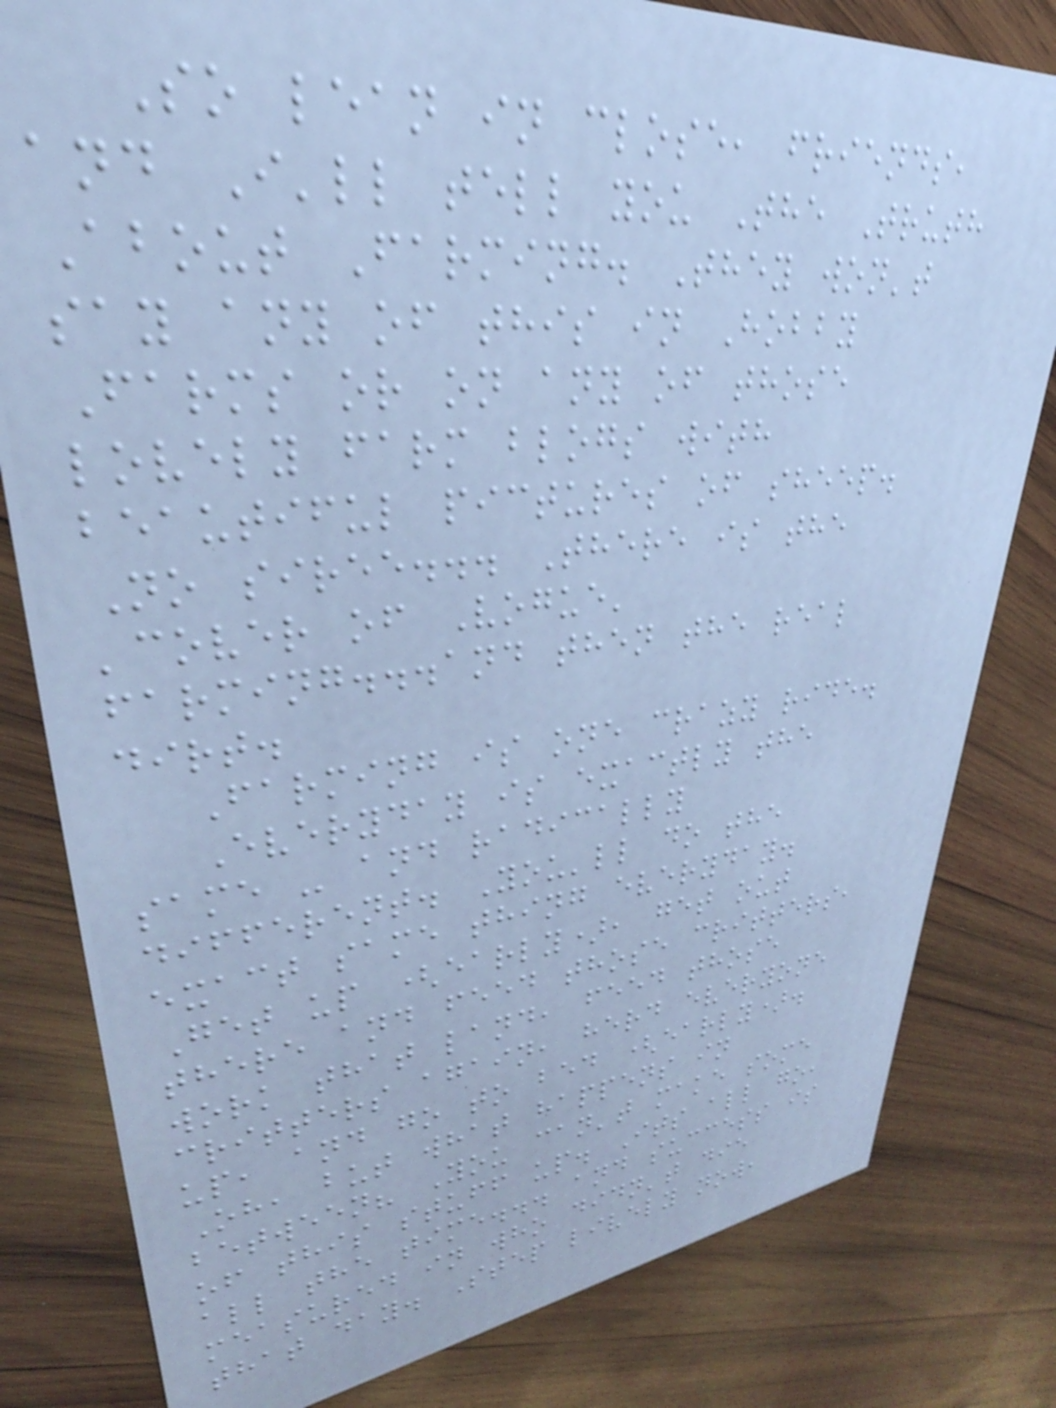So lean in close, friends,
and I'll tell you The Truth
About Farming. They won't
say any of this in Hobby
Farms or on any of those
lovely farm blogs with
beautiful pictures of sheep.
No siree... There is the
'cover of Vogue'
farming...and then the real
dirt.
Farming is one crazy ride.
Everyday is exactly the
same - and radically
different. You'll do the
exact same thing everyday.
Get up (early), get out
there and feed those critters,
work that land, feed those
critters again, herd everyone
up, and go to bed (early).
Oh, but what happens in
between? You can't make some
of this stuff up. Its all go,
all the time... and success is
measured in who didn't die
that day. Step lively now,
